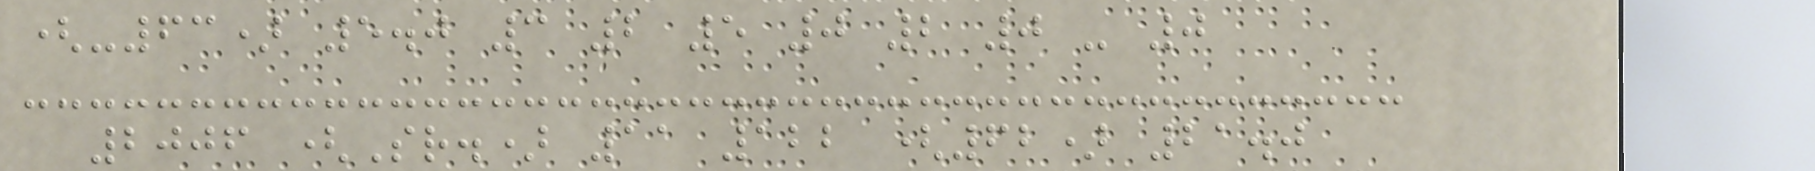(-63) 5.0 3 2 5 0 2 0 - 0
2006 (Sr.) 11 122 (62) 21.0
